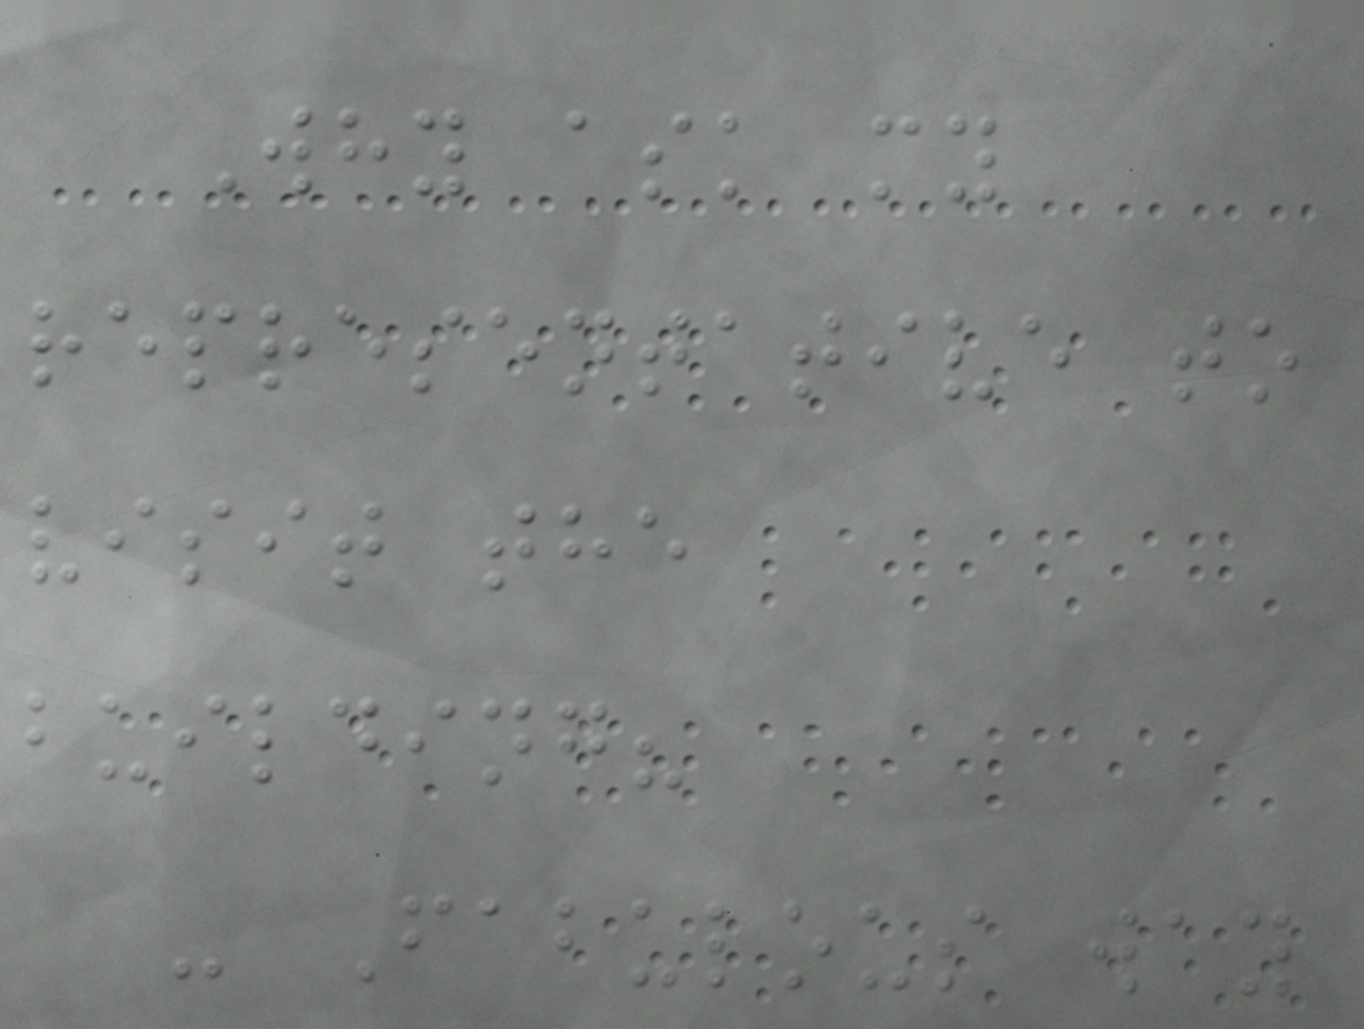Why ask my
representative to
visit the
building?
- Fabulous way
